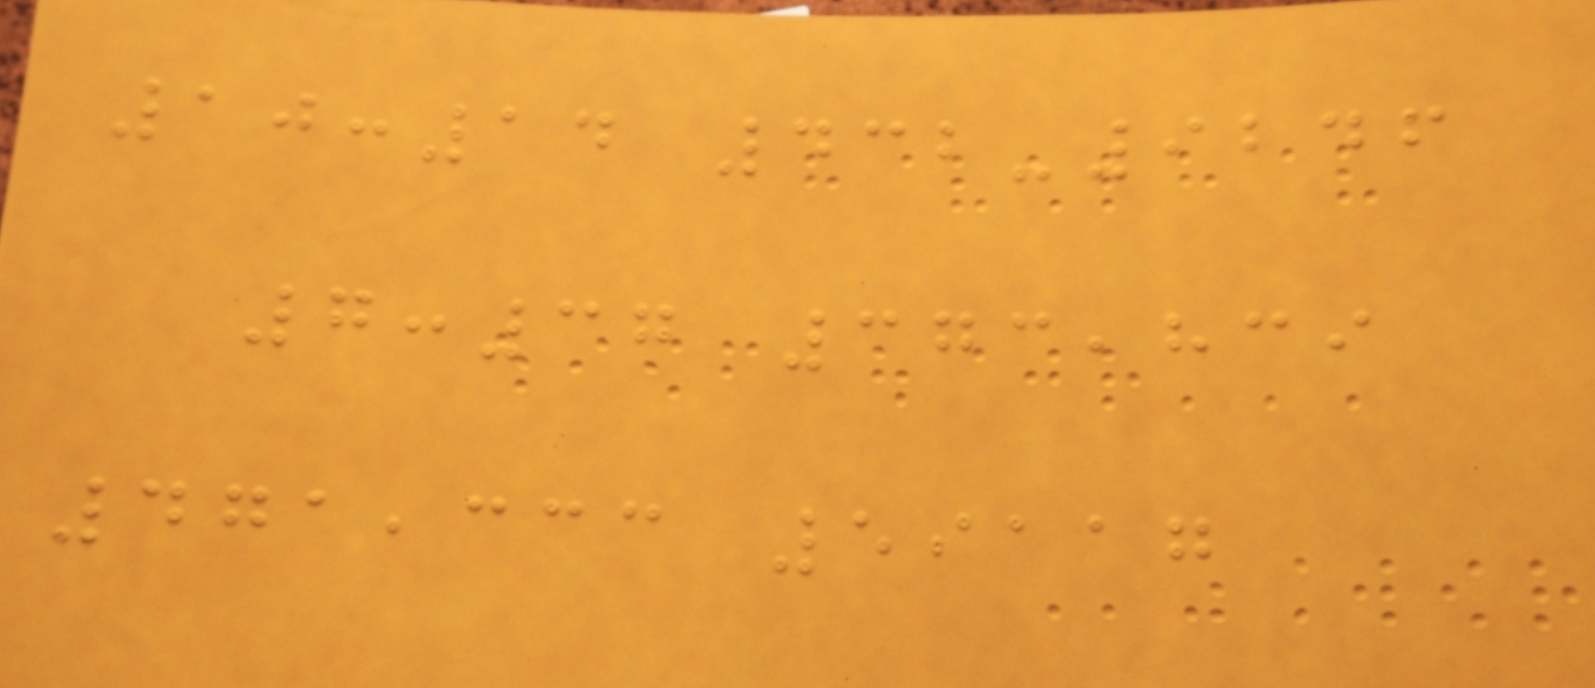10:14 432-9246
7:37 373,839
471,333 59117
